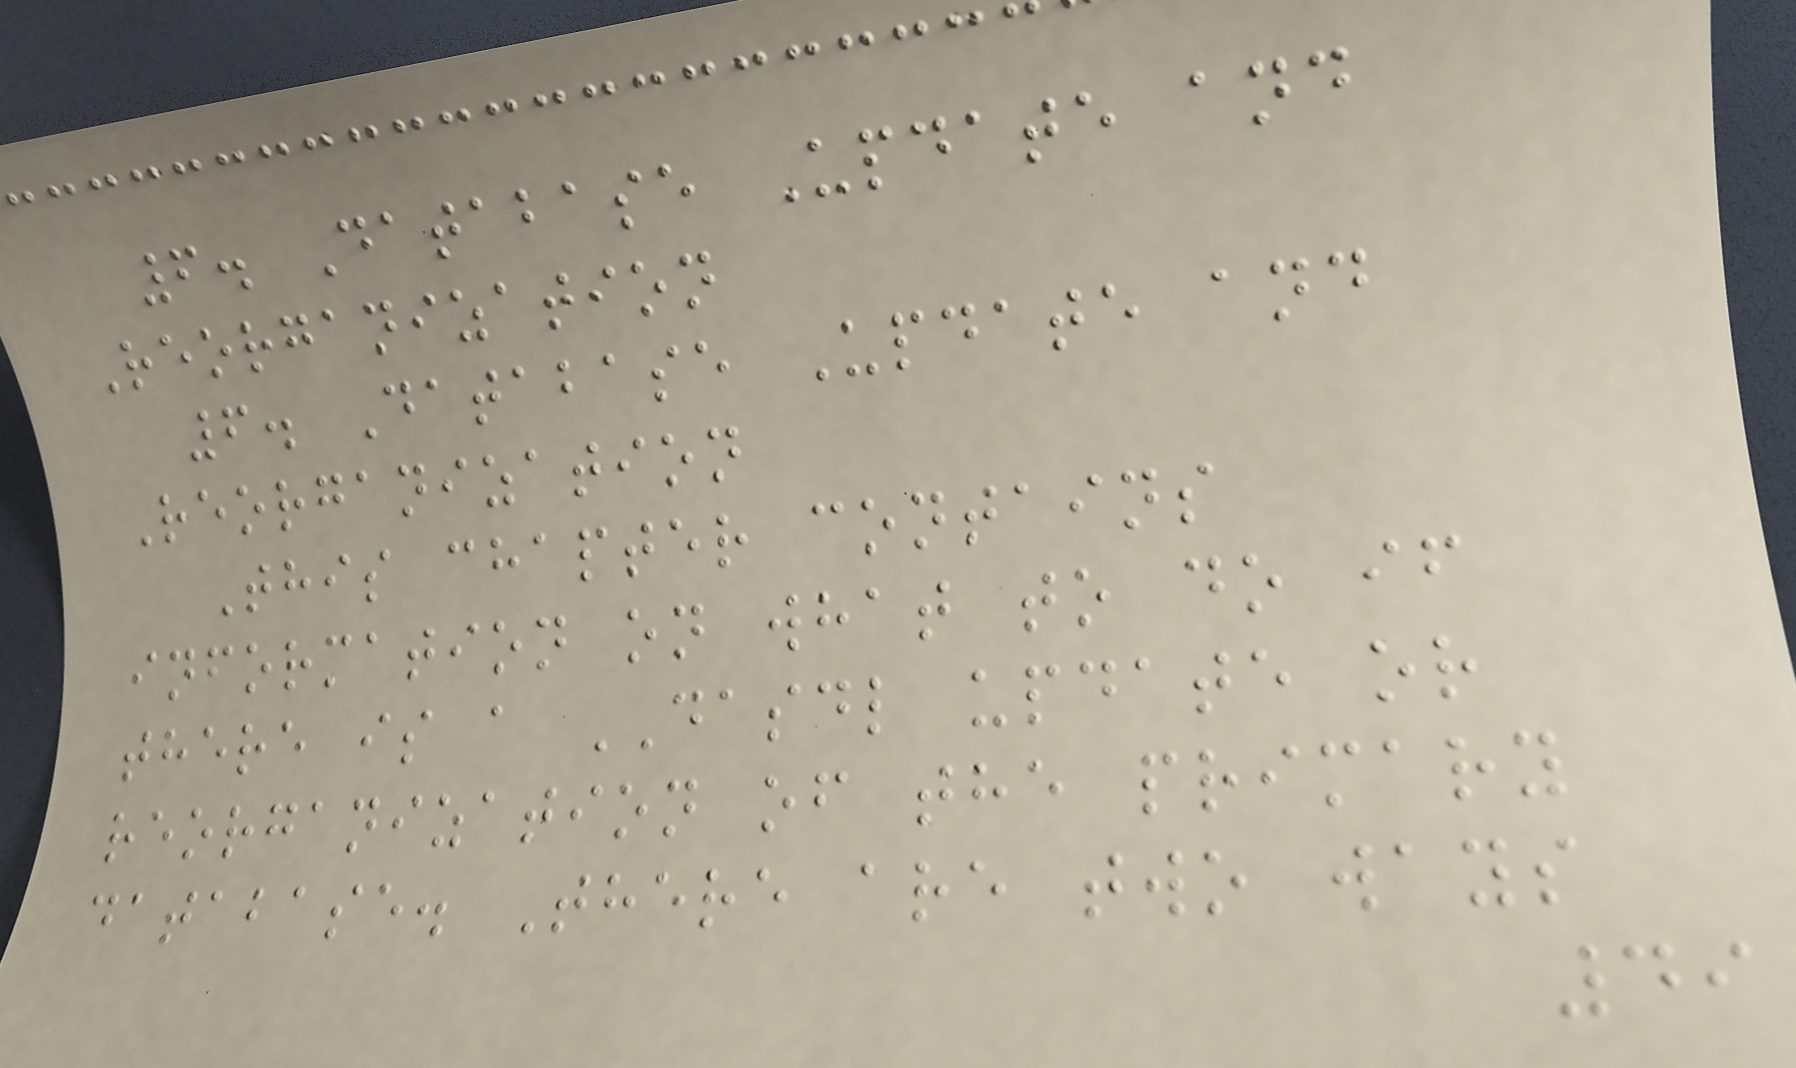6. Database Update and
Reorganization
6. Database Update and
Reorganization
This chapter contains
information on what to do if
there is a DASDL update or
reorganization of the primary
database. There are two ways
49
